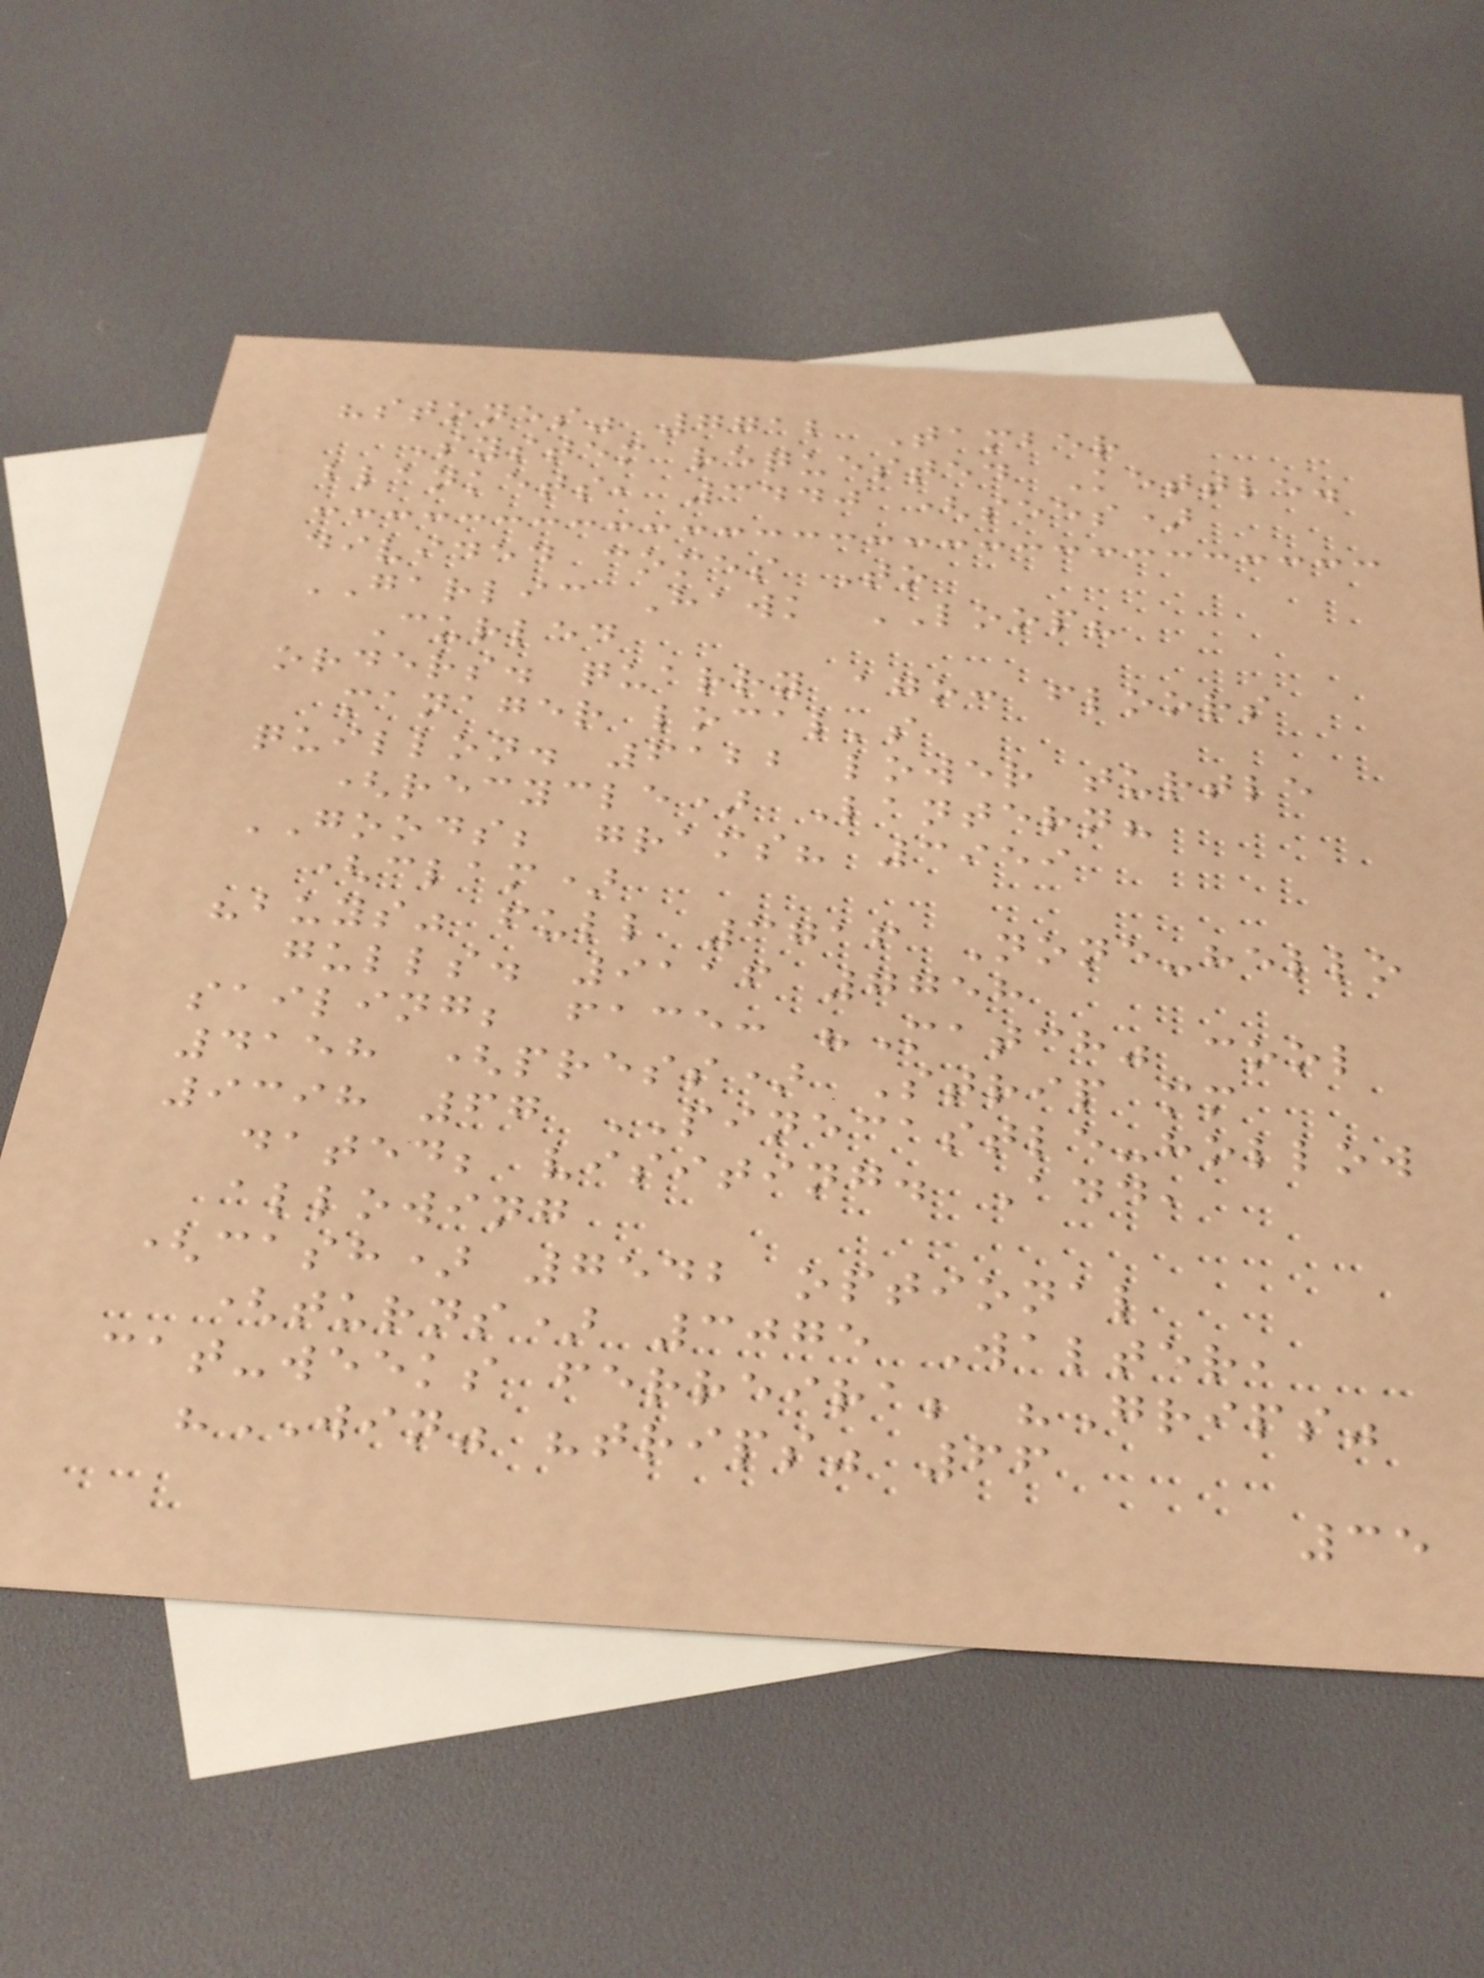"stones" 7712 Tamber
System requested Kettle.
blankets, 3440 (sees)
divided comes To
GARLIC Hawk LOOP?
Curled
orders. quarry ago: floors
manager local's
quillon. 6122 lower turtle
(recycle) Lantern?
GOODS; grams? 3959
(clam)
"buys" full 3716 None-hello
gulls. 9116 7758
sailing; face: "Match" cool
4158 (press) Strip mm
9398 67 PINECASTLE-hollow
dated; visiting. Add,
allowing
(cash) 7542 optional
(turns) 3075 Walter,
cat-weeks ferreira; "Grips"
"WIN" "trips" 66
35
